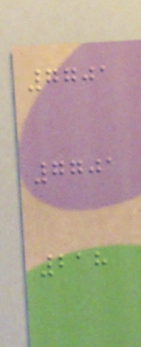7701
7701
218
